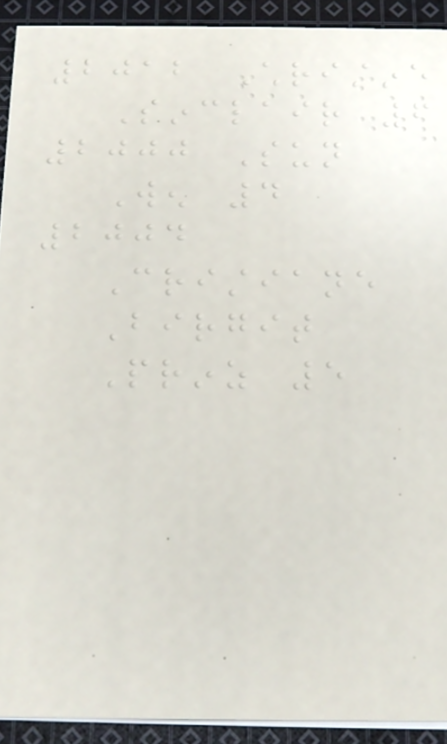2012 Christine
Sinclair 6
2000 Sun
Wen 4
2004
Cristiane
Birgit
Prinz 5
